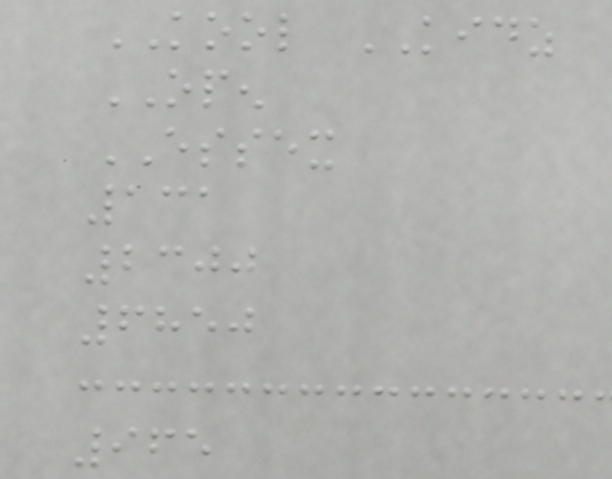KOOL KIDZ
OPEN
ESSEX
131
2300
6850
965
